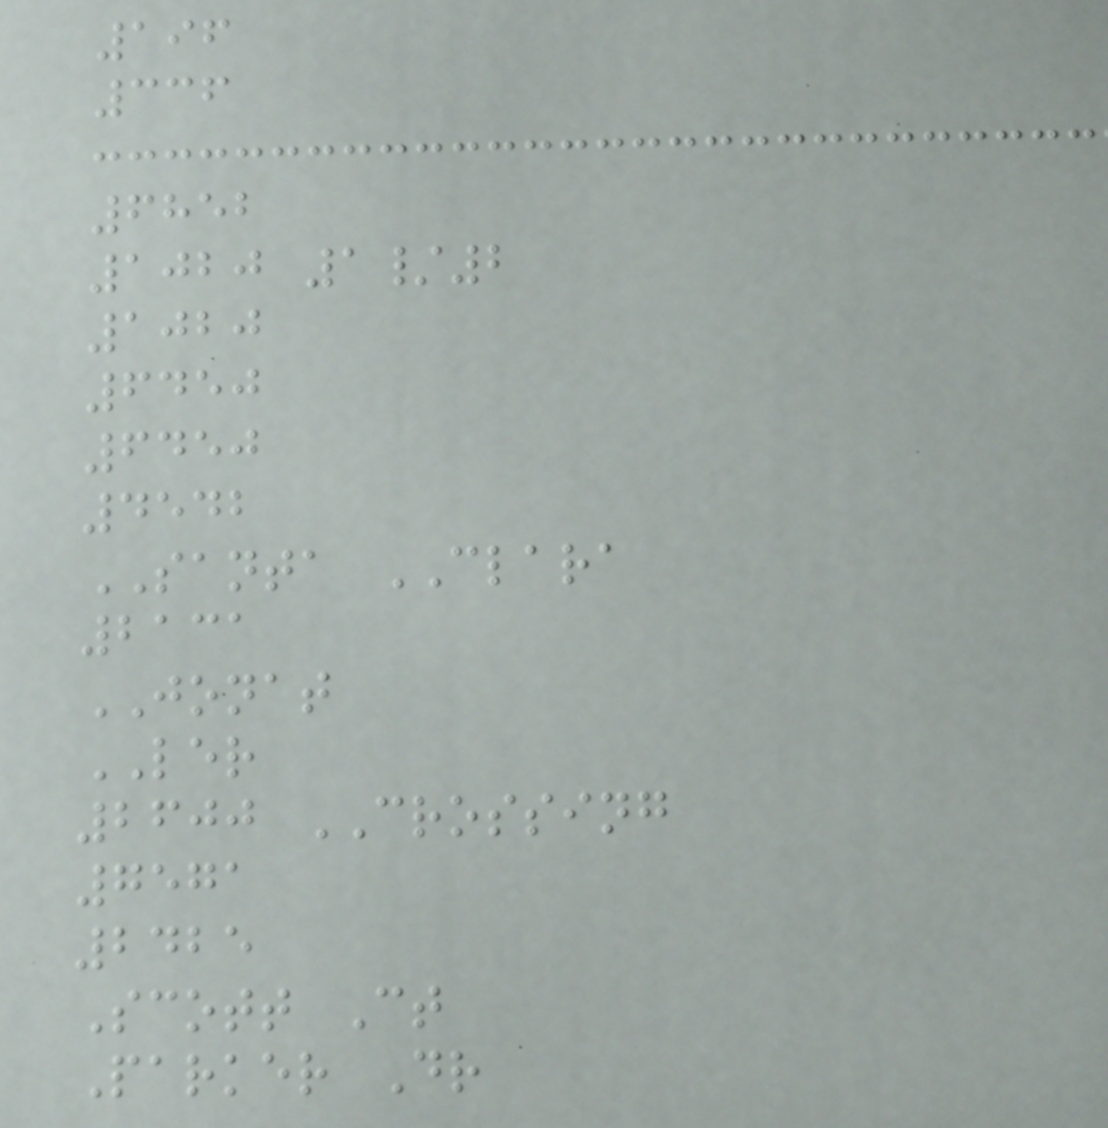196
336
6852
1020 1/2
1020
6450
6450
4542
SANTA CLARA
2131
JONAT
LER
2600 CROSSING
7571
2425
Scott Ct
Parker Dr
